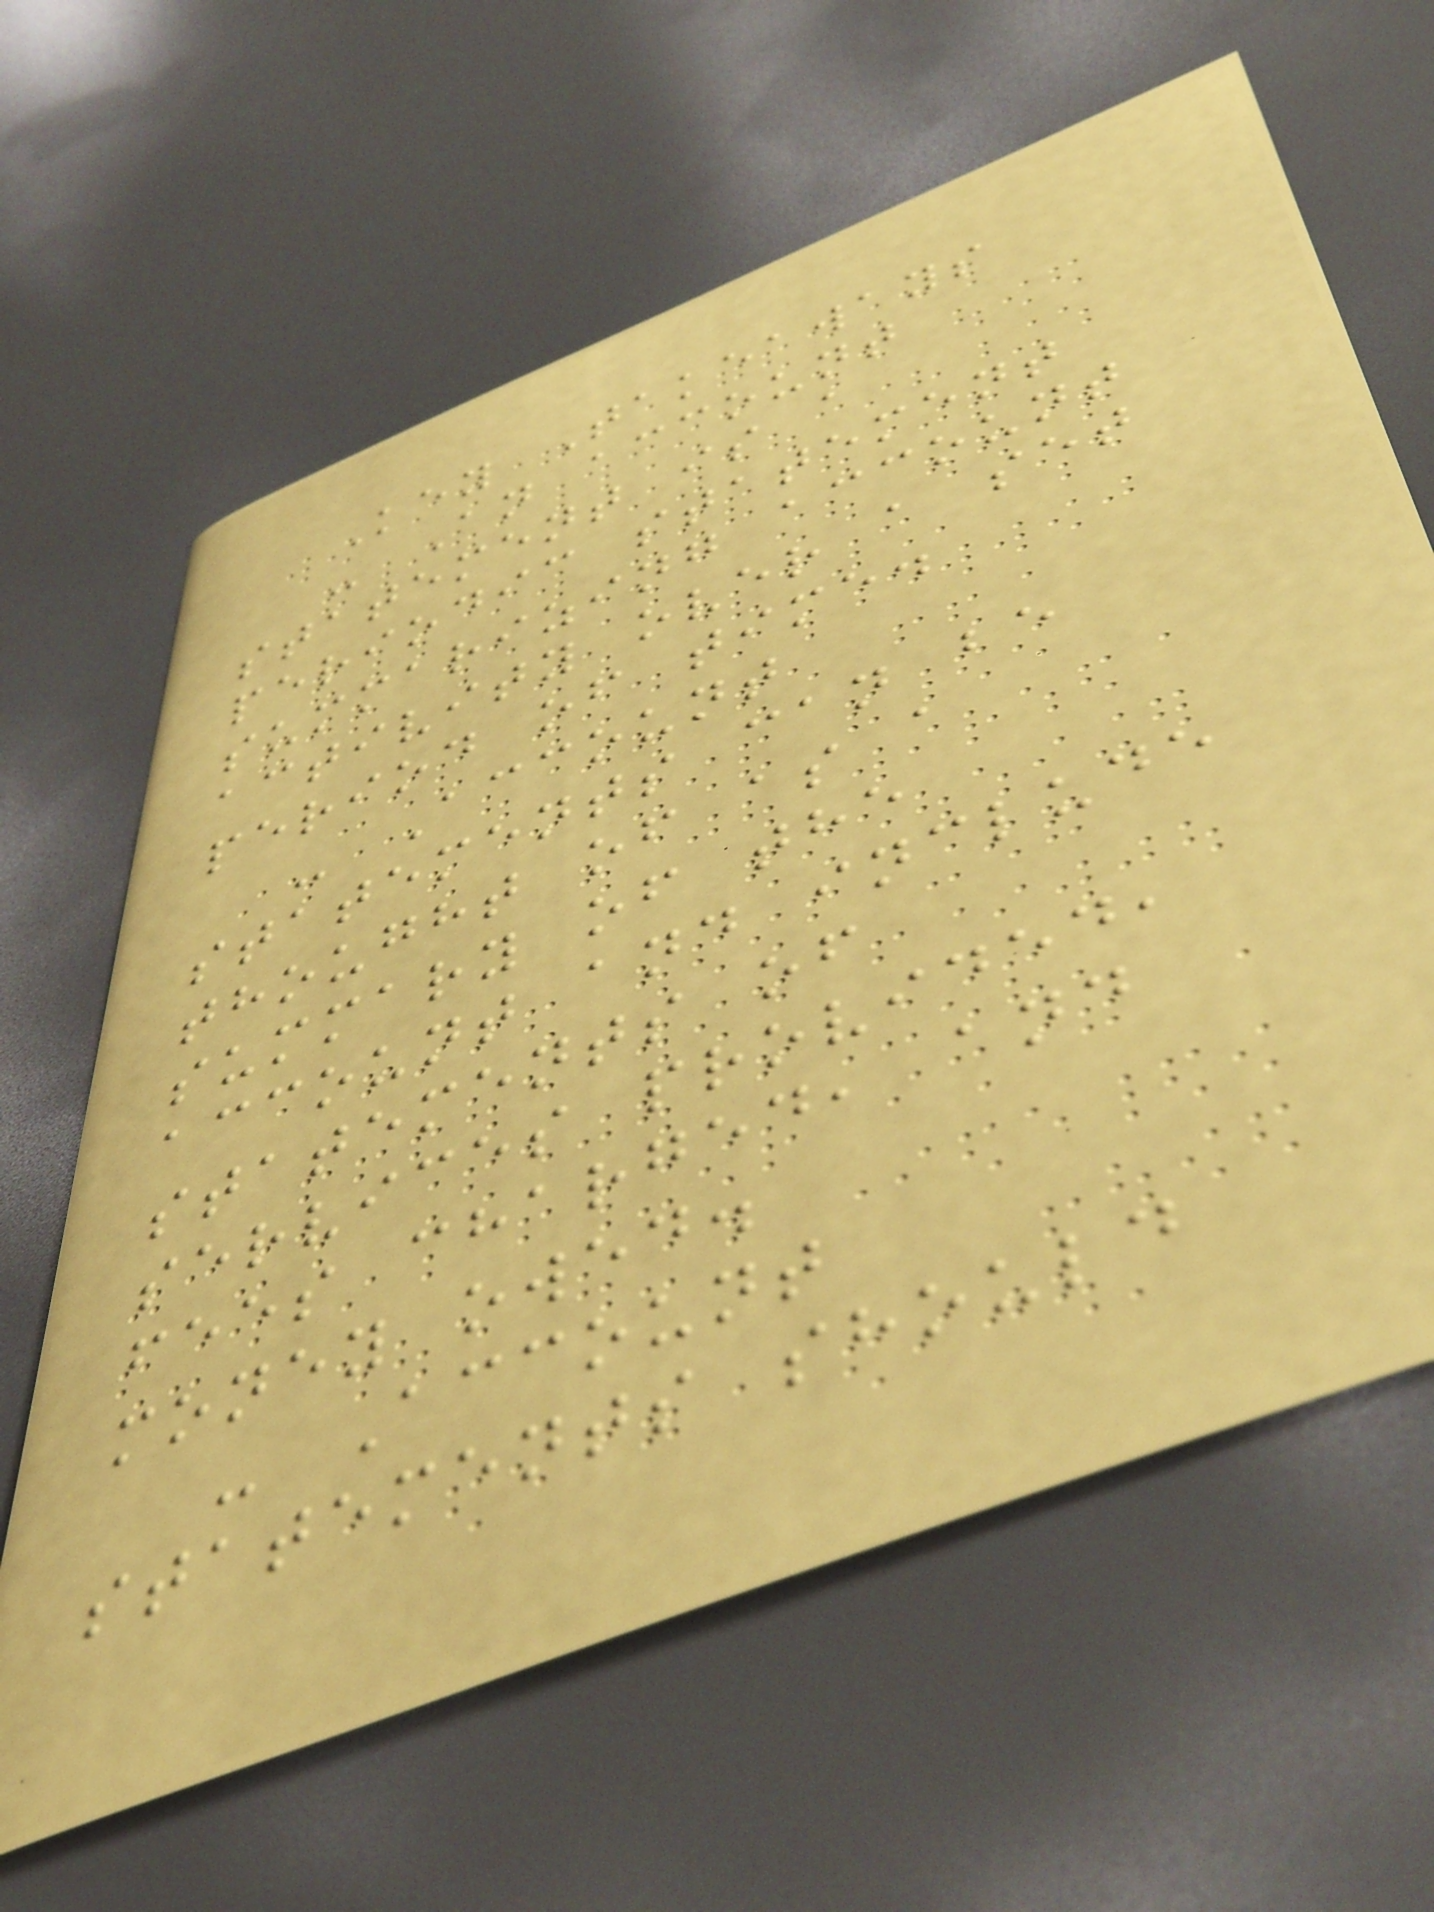Key Takeaways
- An account
statement is a
periodic statement
summarizing account
activity over a set
period of time.
- Account
statements can be
thought of as a
summary of the
account and include
statements of
services provided,
fees charged, and
money owed.
- Account
statements should
